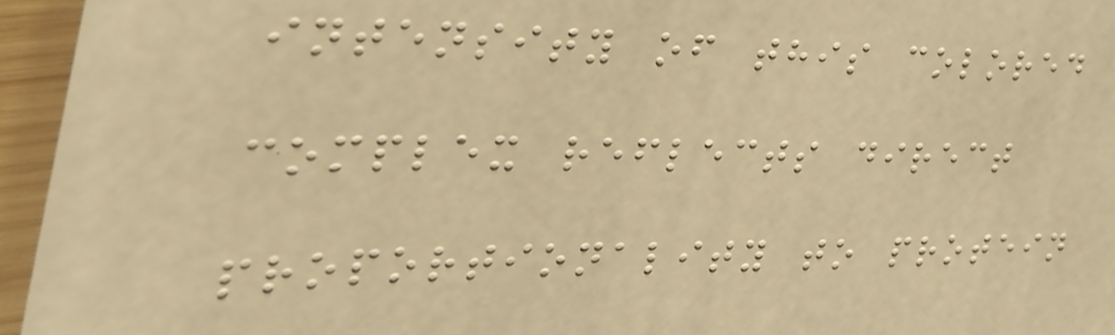intensity of this colored
complex reflects direct
proportionality to protein
